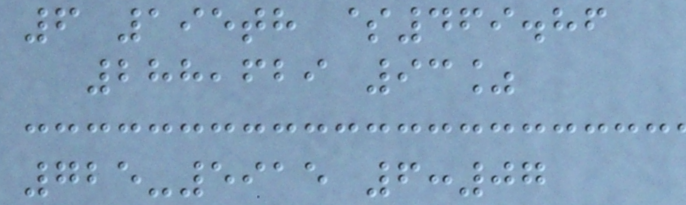6 195th $469.86
288,629 93%
725-5915 6:07
